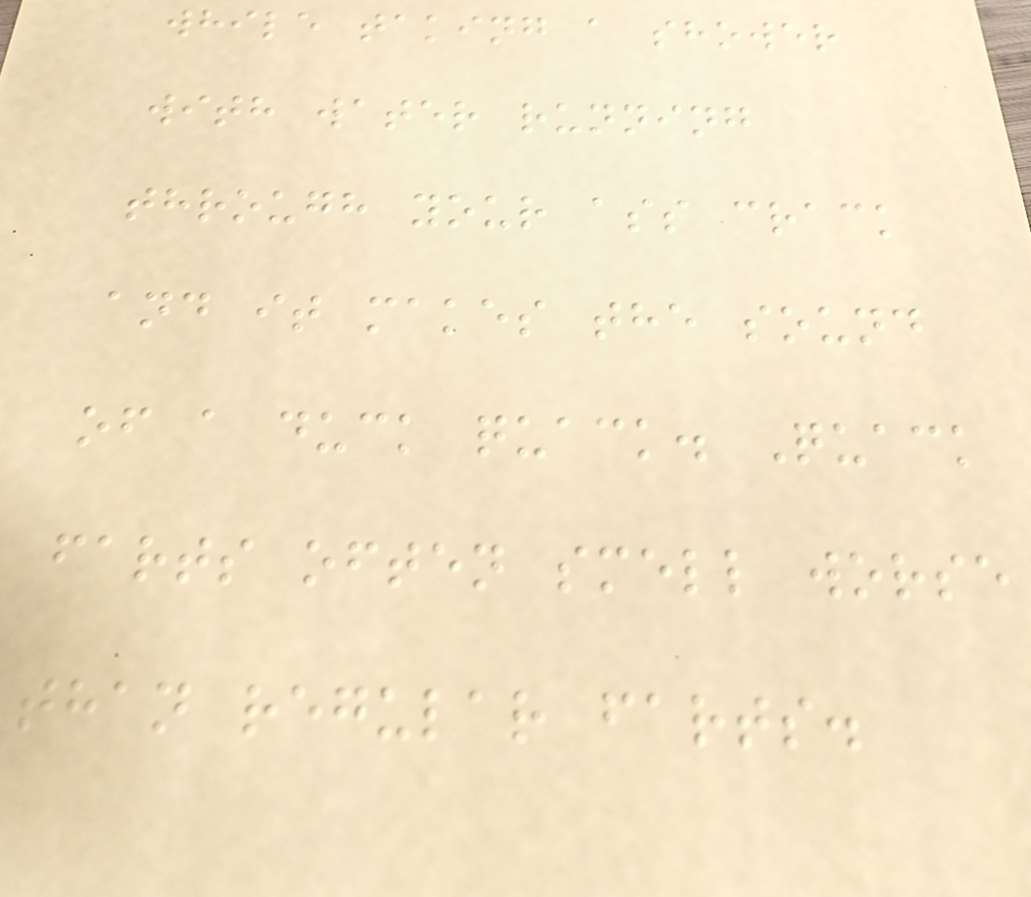while taking a shower
with water running
through your ass crack
and it makes the sound
of a duck quack. Quack
farts often smell worse
than regular farts.
